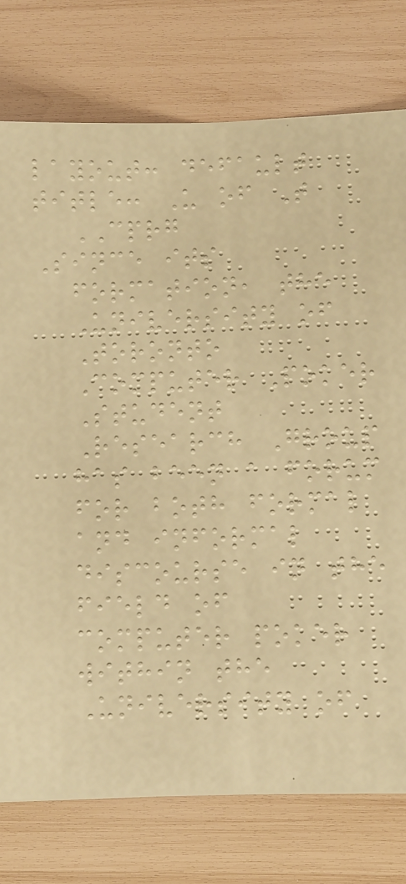layout: default
title: U of T
CPRG
Since its
formation, the
University of
Toronto
Computer Poker
Student
Research Group
has been a forum
for both formal
and informal
discourse in the
field of
computer poker
within the
University of
